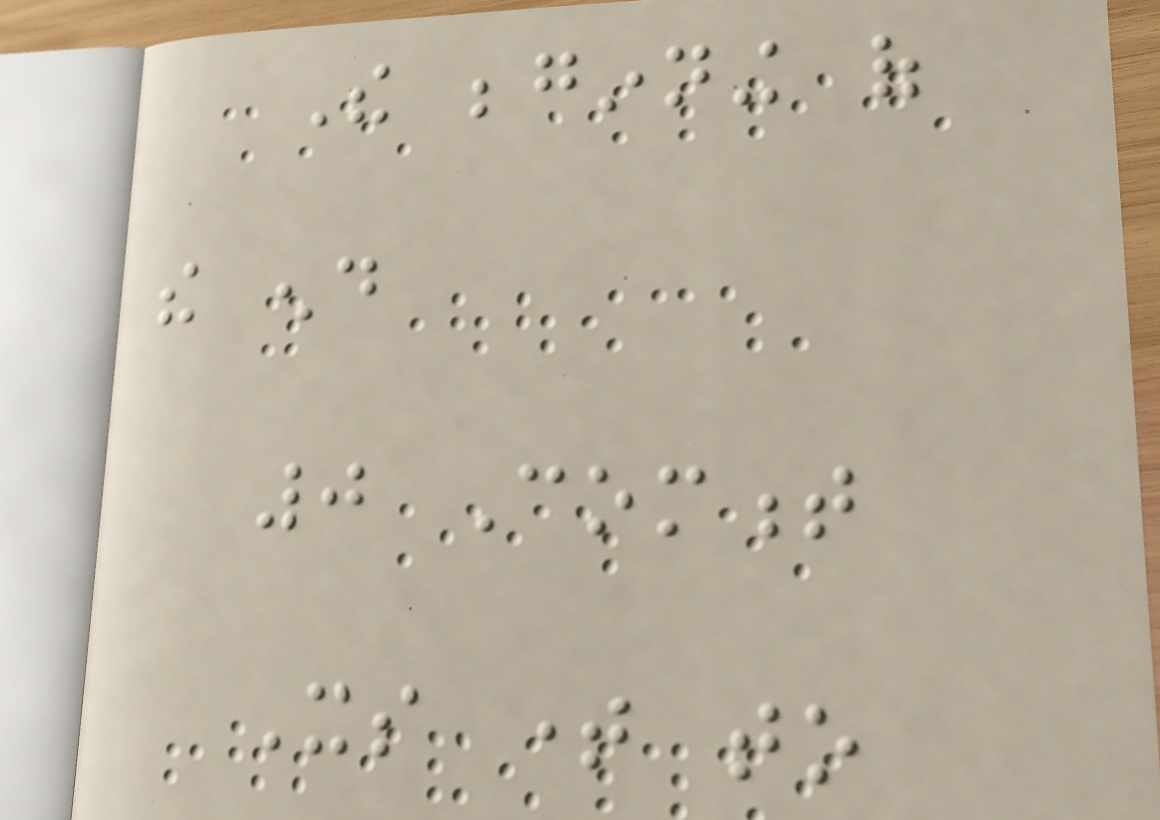The beginning of
the end
0 Comment
Its time to
